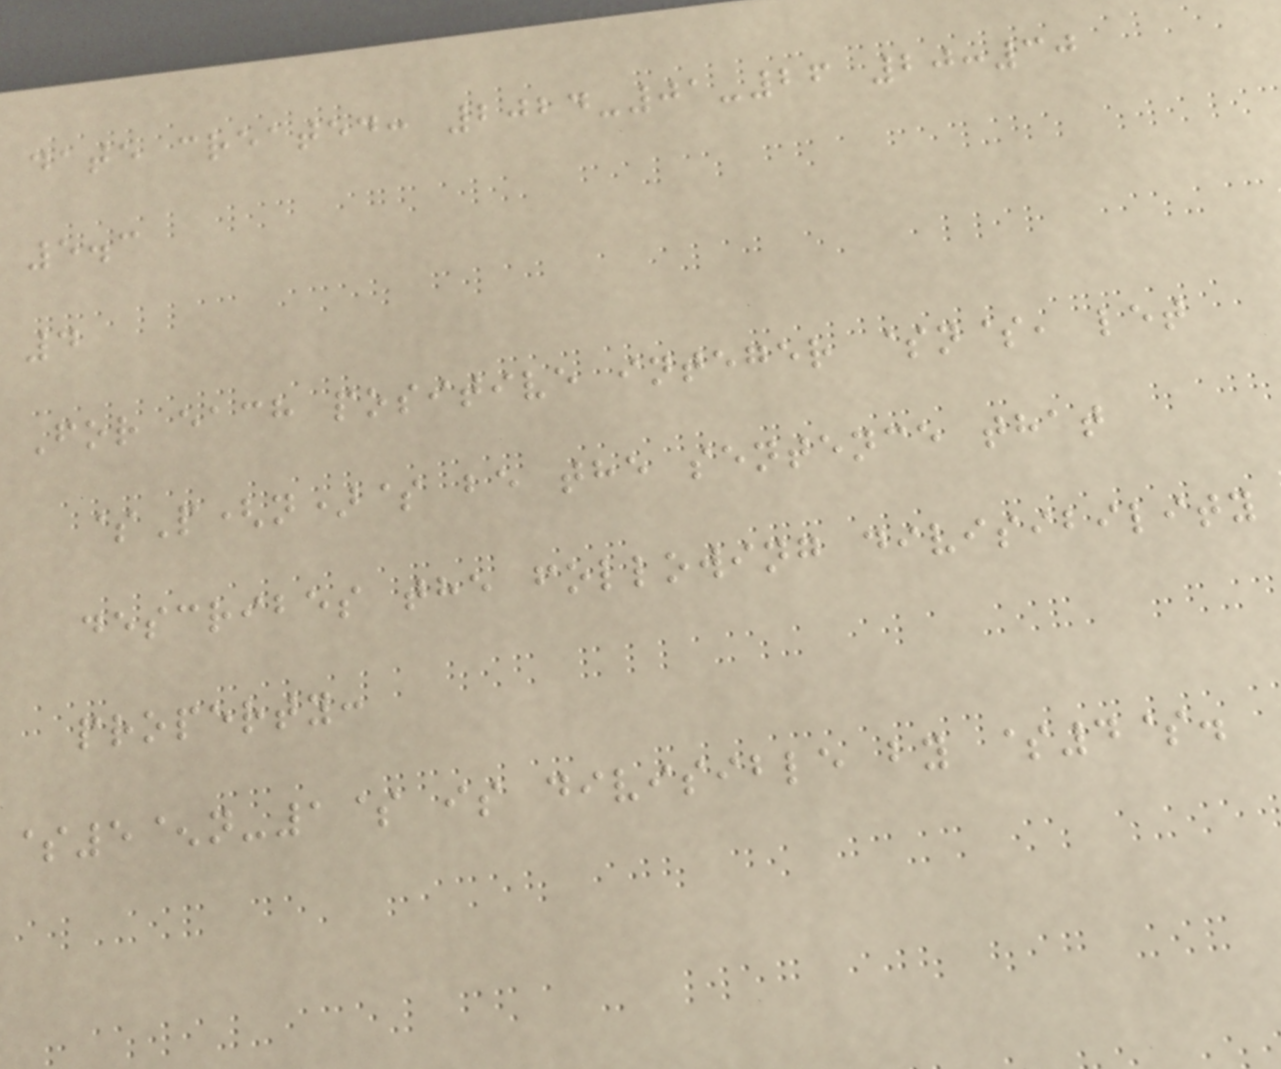date created: 2024-01-26 20:30
5.3
4
For each positive integer $n$, let
$P(n)$ be the sentence that
describes the following divisibility
property:
$5^n-1$ is divisible by $4$.
